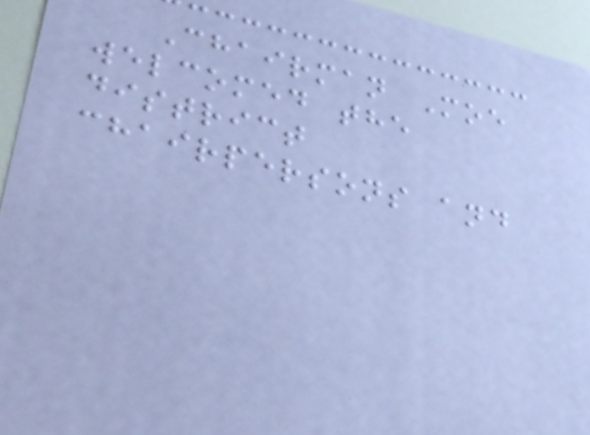Chairman Moe
welcomed the
district
chairpersons and
